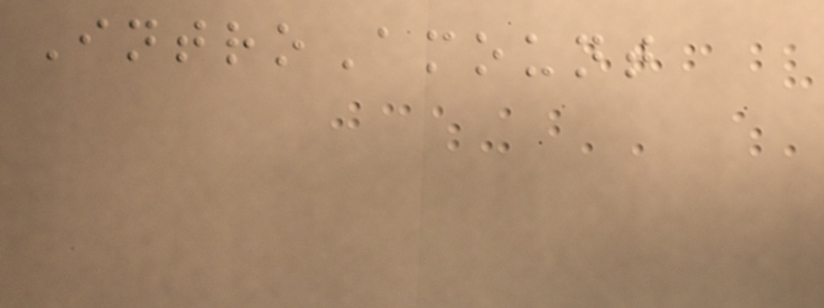IntroAmount
